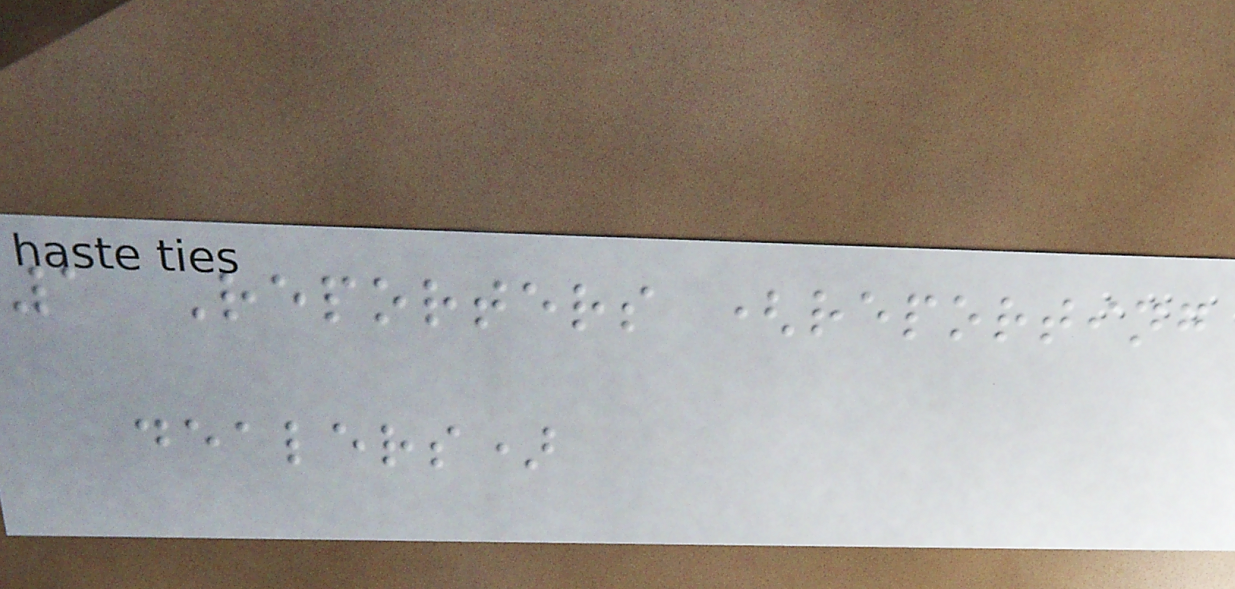1 Reporters (reporting
dealers)
